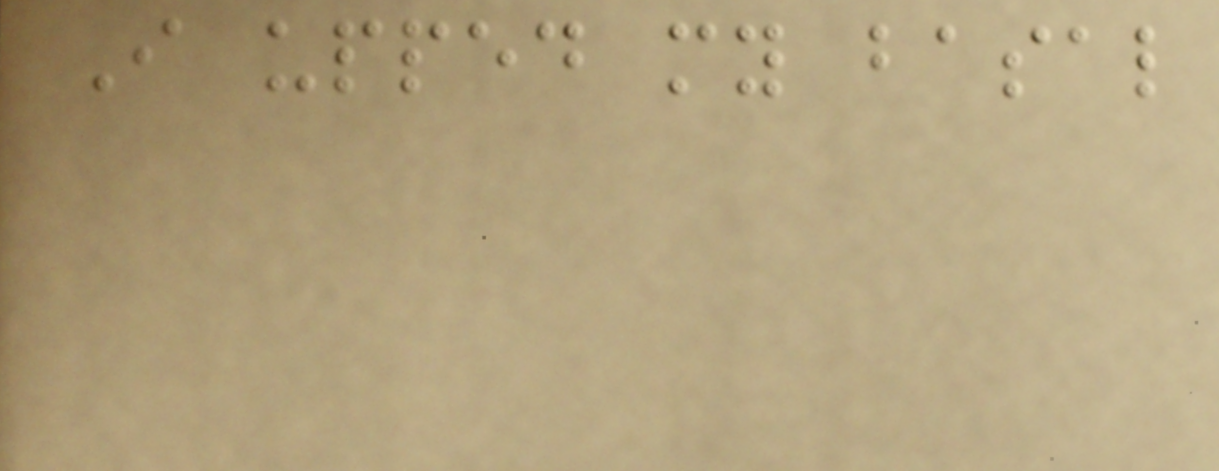I upped my basal
